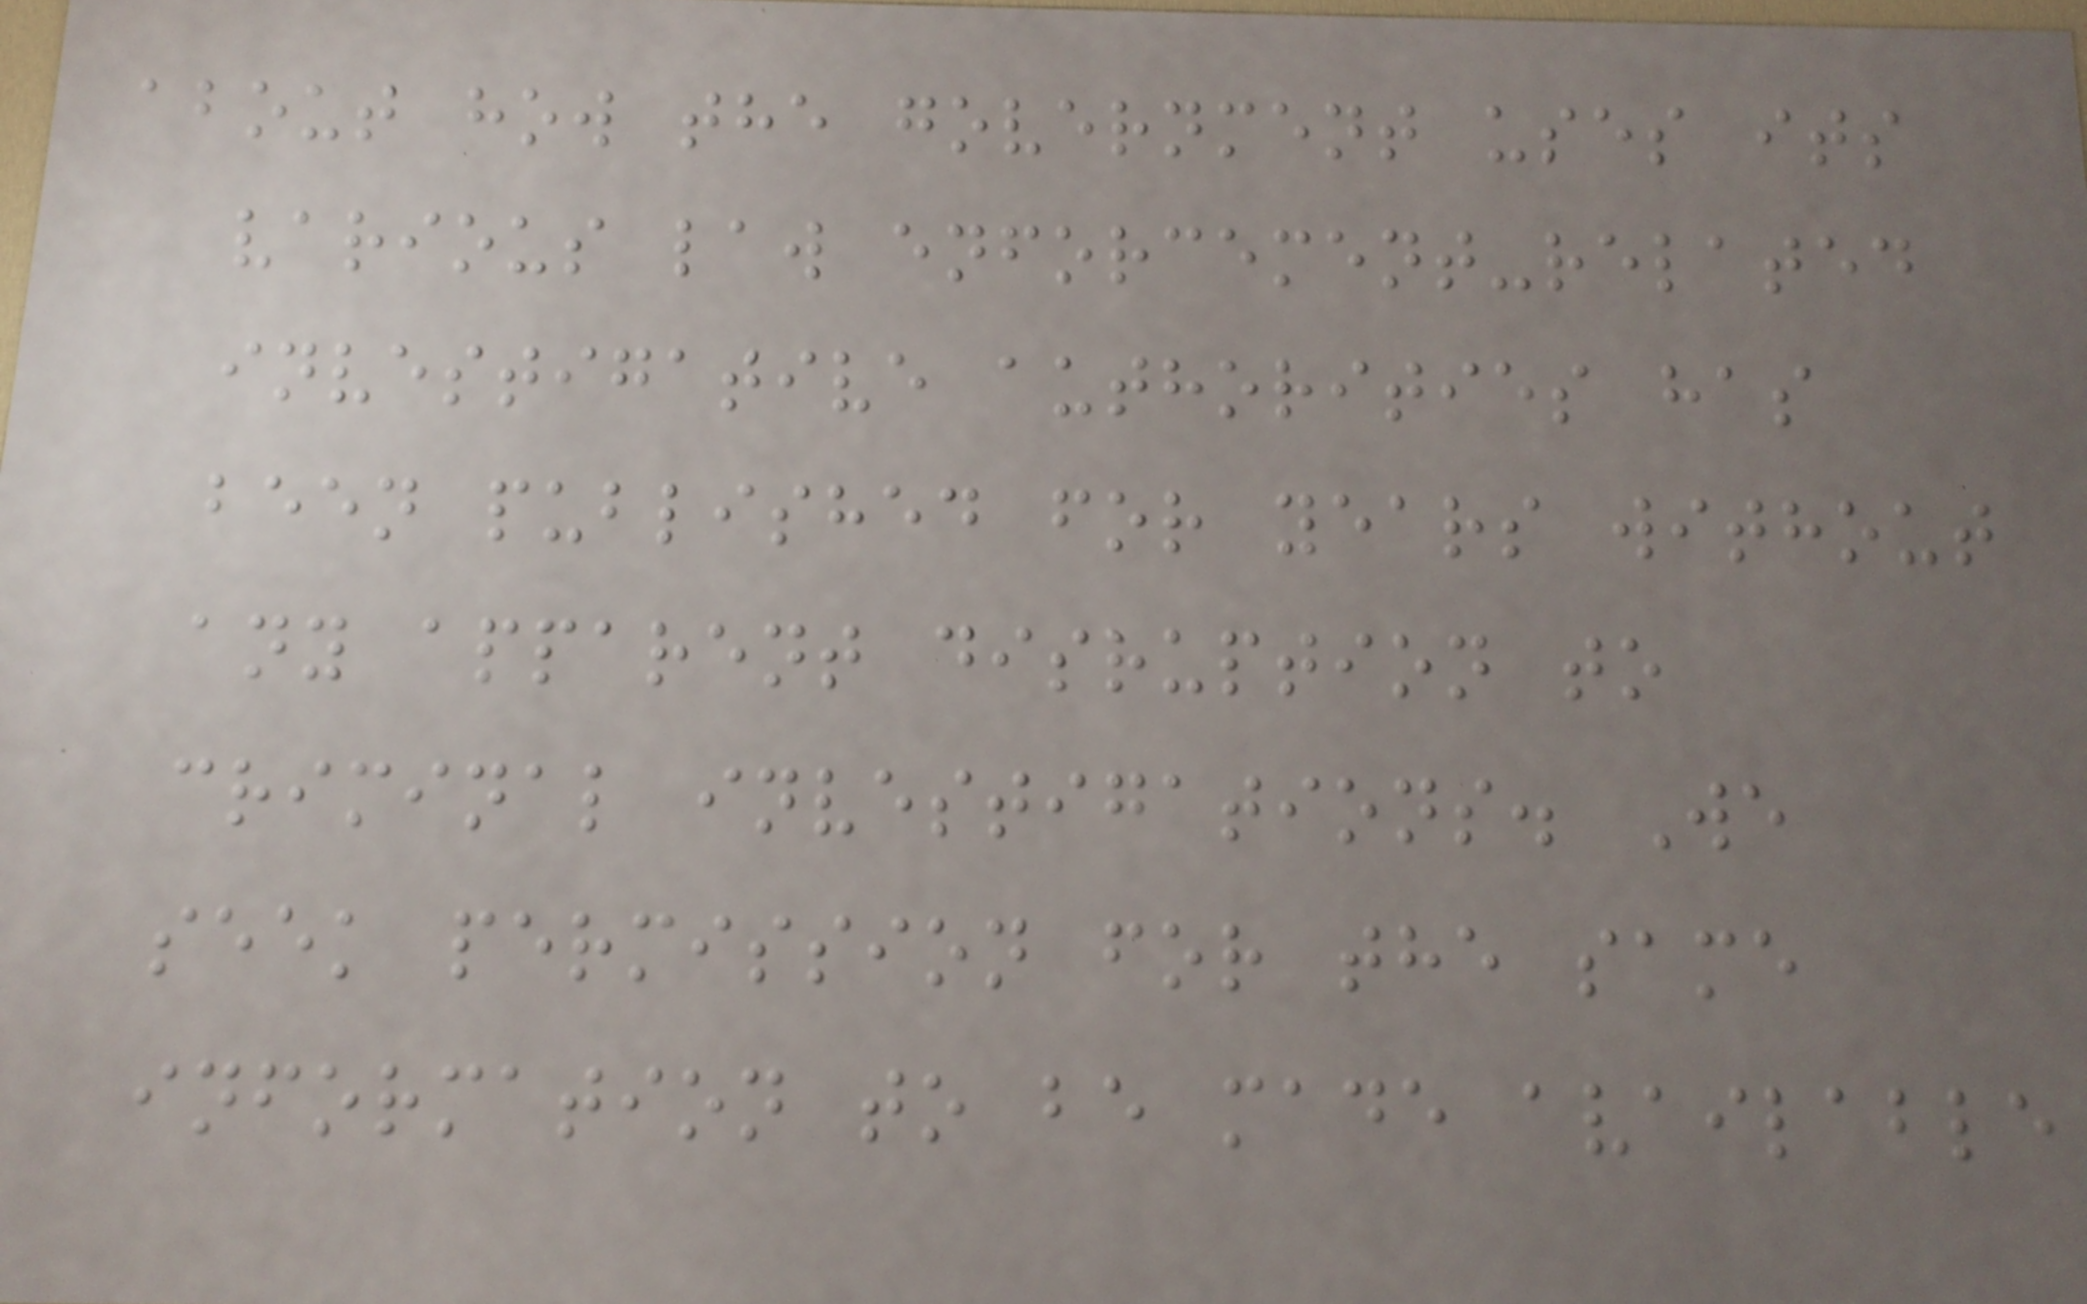about how the government uses its
various law enforcement-related
investigative authorities has
been published for years without
any apparent disruption to
criminal investigations. We
seek permission for the same
information to be made available
